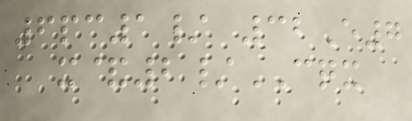6pc1/ 32E7
x&2/CQX
